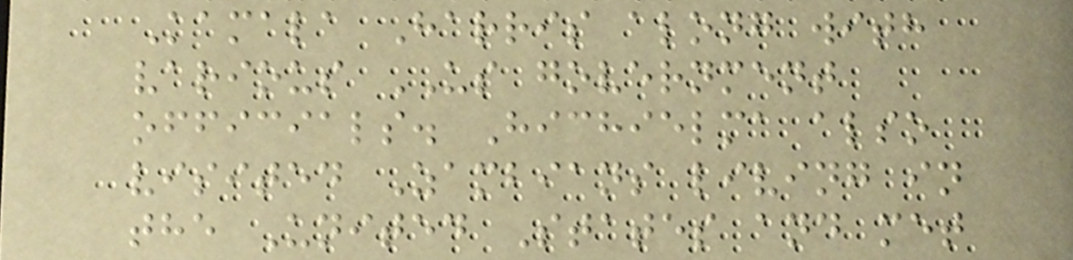Kamala Harris along with
various US government
officials. Hichielma also
visited Zambians living in
the United States and met
